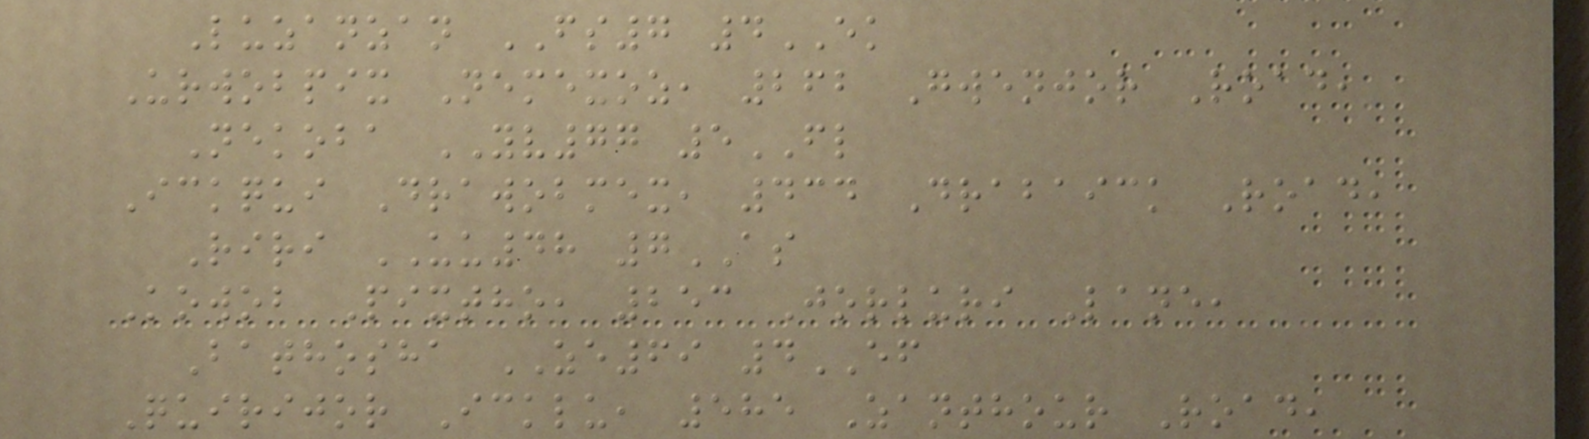Luzanzan FS7 4EK
Urwobpix Nemexoz, 262 Gwenjor Road,
Nekoba YV77 5FL
Ickqui Drawobmex, 434 Drabaick Road,
Riri UU48 7AS
Kowob Pixtho, 253 Jorluri Lane,
Bathosha ZE69 4EF
Quirijor Icklu, 585 Zanthour Road,
